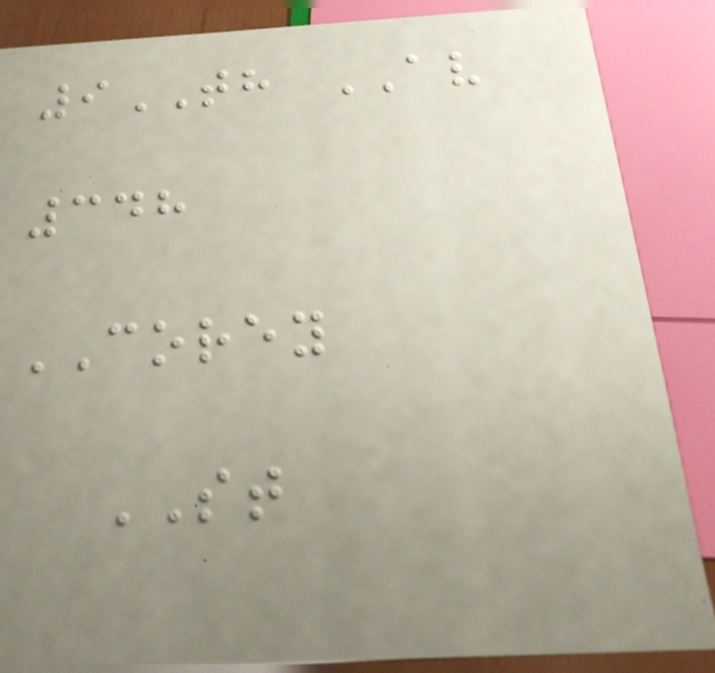9TH AV
348
COREY
ST
